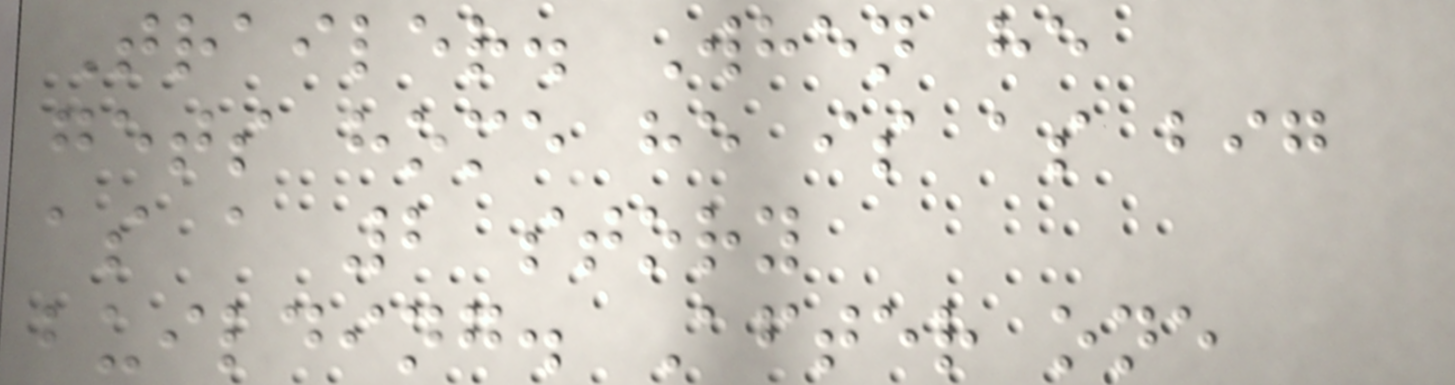Trailer. When he
gets home he is as big
as a 2 story
building. After one
